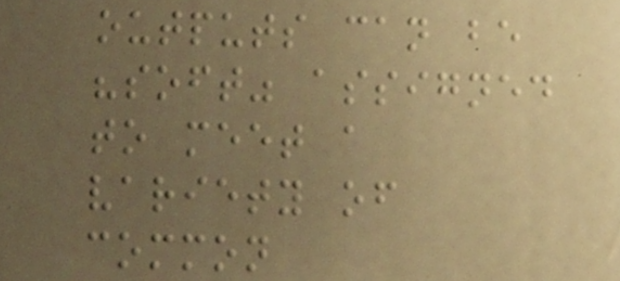outputs can be
"soft" assigned
to meet a
variety of
common
